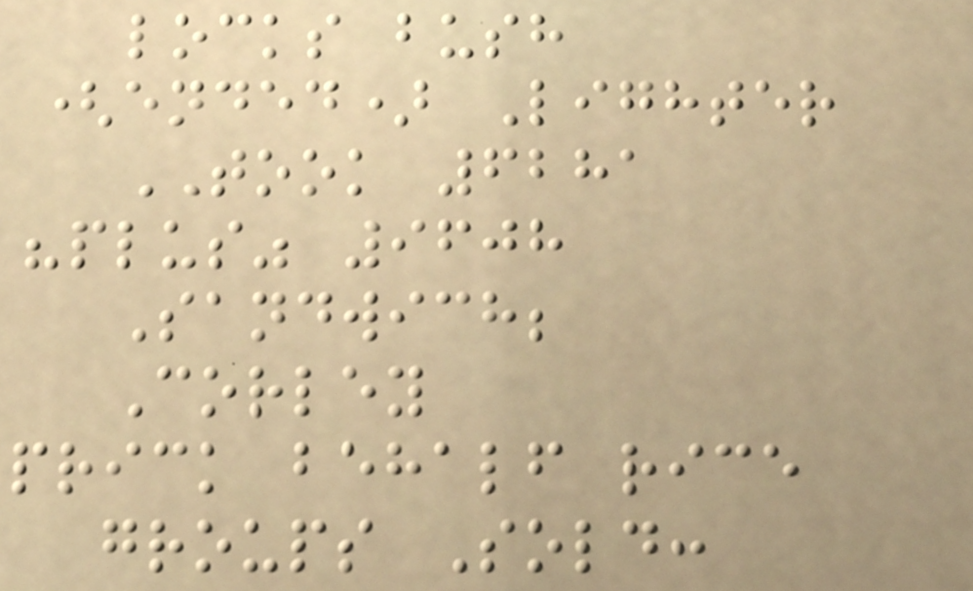locks bush
(ended) Lighter
TOOK 6281
"plus" 9608
Sandwich;
Corley
prick behalf rice
groups Sold:
